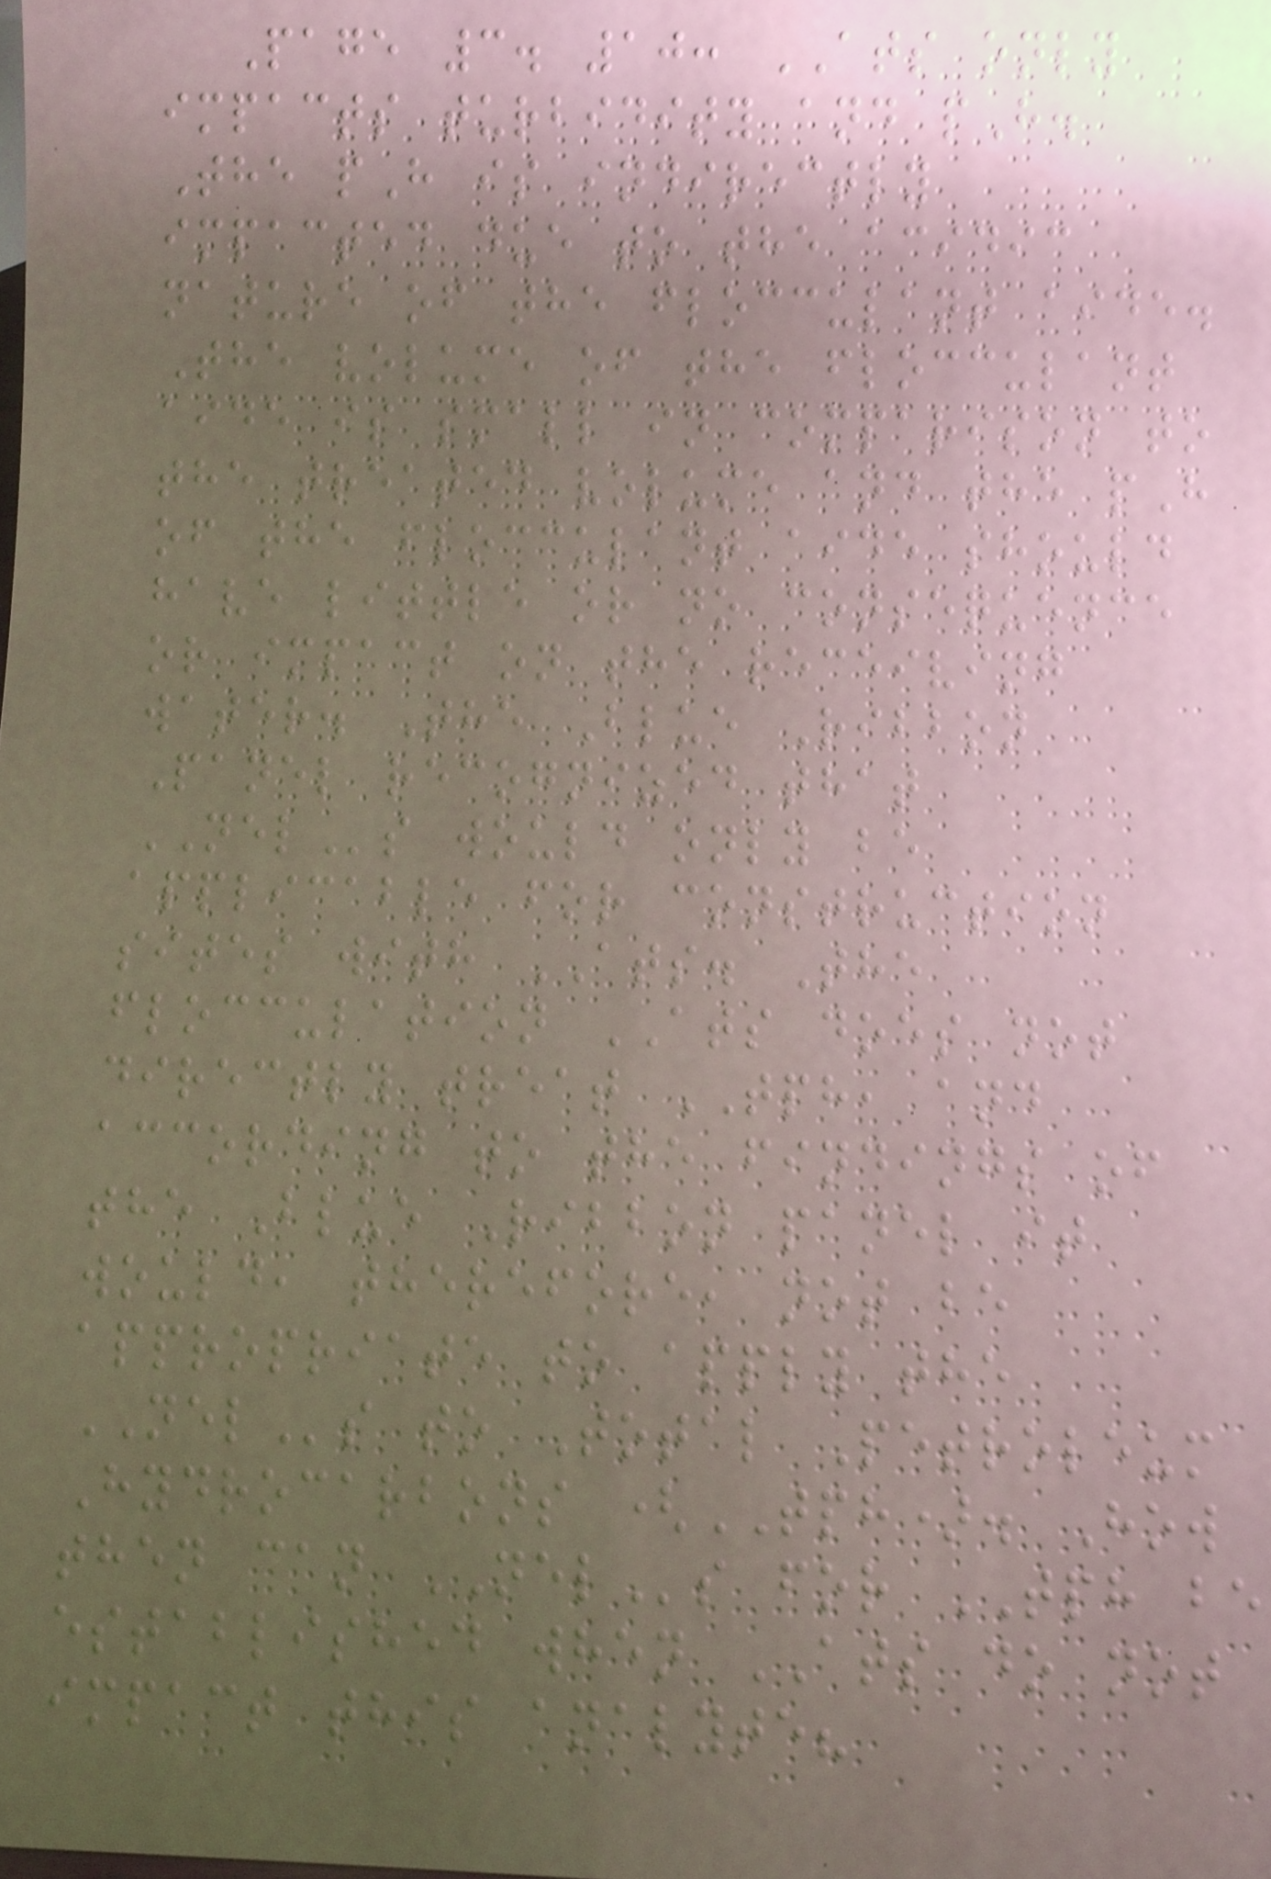Page 3. 10: ATS only
impacts turbidity and pH.
The pH is indirectly
impacted due to the acidic
nature of the flocculant aide.
The volume of the flocculant
aide is small in comparison to
the treated volume and the pH
of the flocculant aide should
have little or no consequence
or impact on the receiving
water. The Blue Ribbon
Panel recognized that
NELs would only be
applicable for construction
sites with ATS. The
flocculation ATS does not
directly treat TPH, and
according to the findings of
the Blue Ribbon panel it
would, therefore, not be
appropriate to apply the
NELs to Total Petroleum
Hydrocarbons (TPH). How
then can NELs for TPH be
established when ATS do not
impact this analyte?
